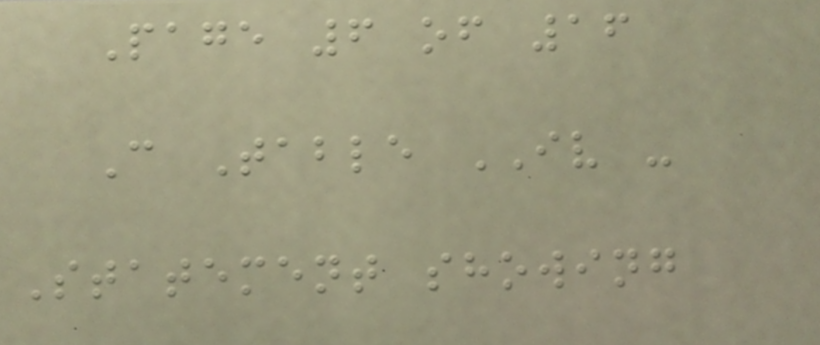Page 6 of 16
C Table IV -
Statement showing
